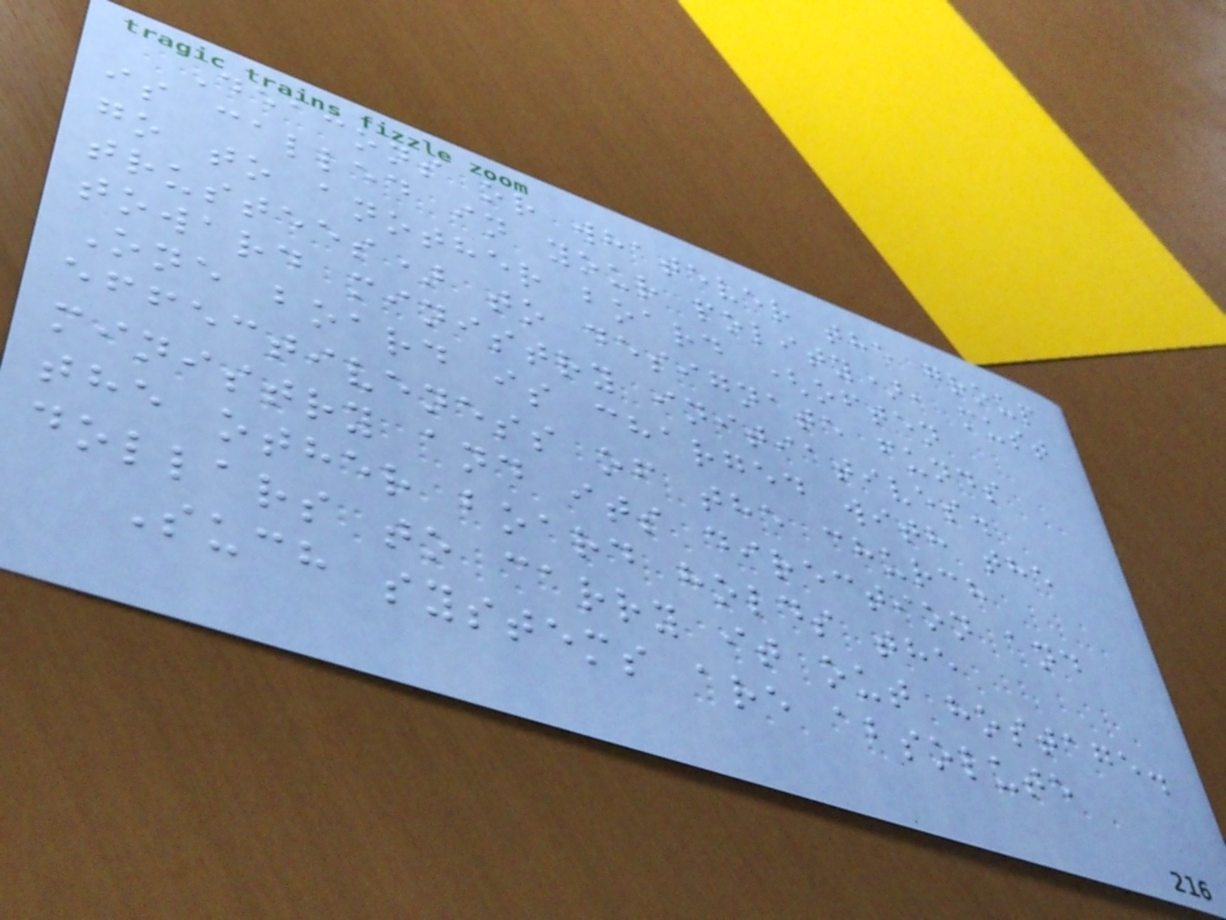Deacons or whatever the group
is called in your polity), must
go to another board (often
trustees) to designate funds
toward ministry initiatives.
One board is charged with the
effectiveness of the church
ministry and its direction and
the other board holds the
dollars to carry it out hostage.
Such systems are absolute
